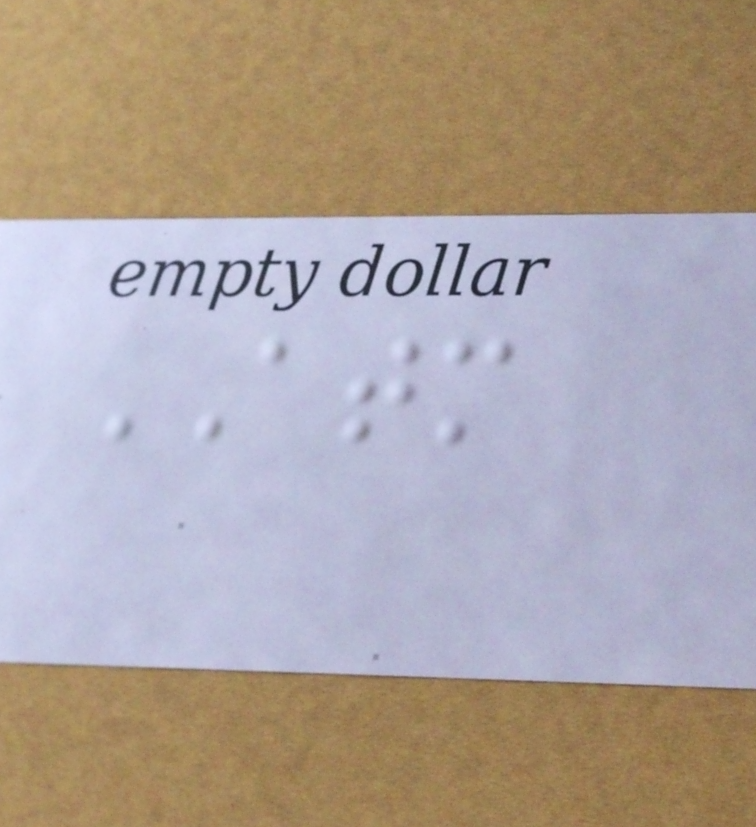ATM
